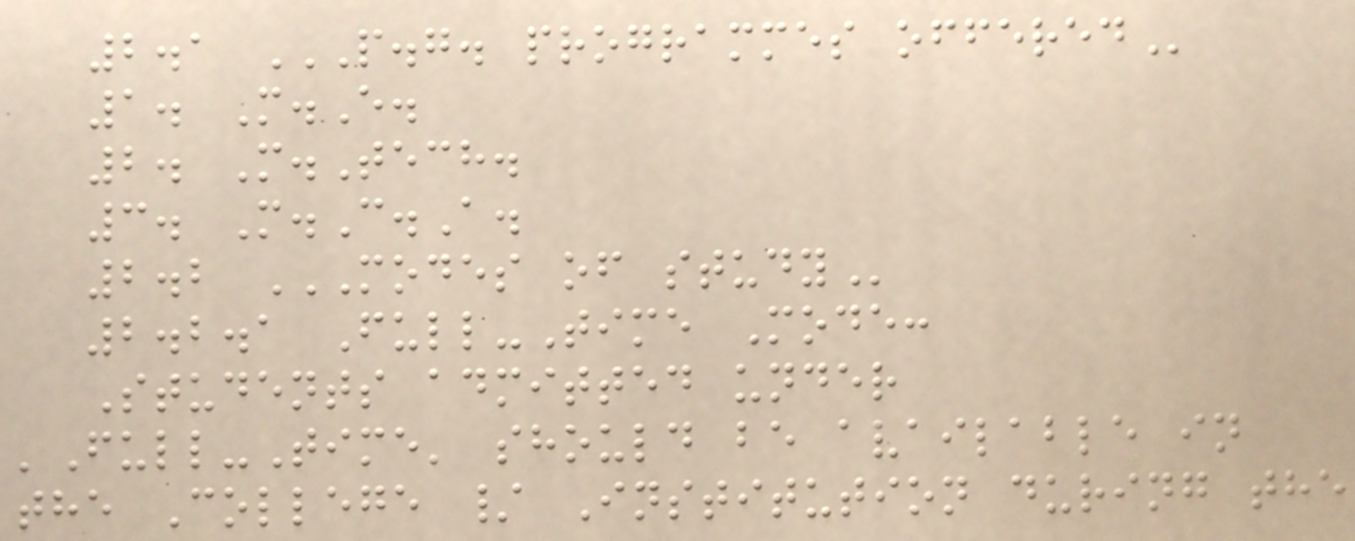2.1 P.G. PROGRAMMES OFFERED
1. M.E.
2. M.Tech.
3. M.C.A.
2.2 MODES OF STUDY
2.2.1 Full-Time Mode:
Students admitted under
'Full-Time' should be available in
the College / Institution during the
